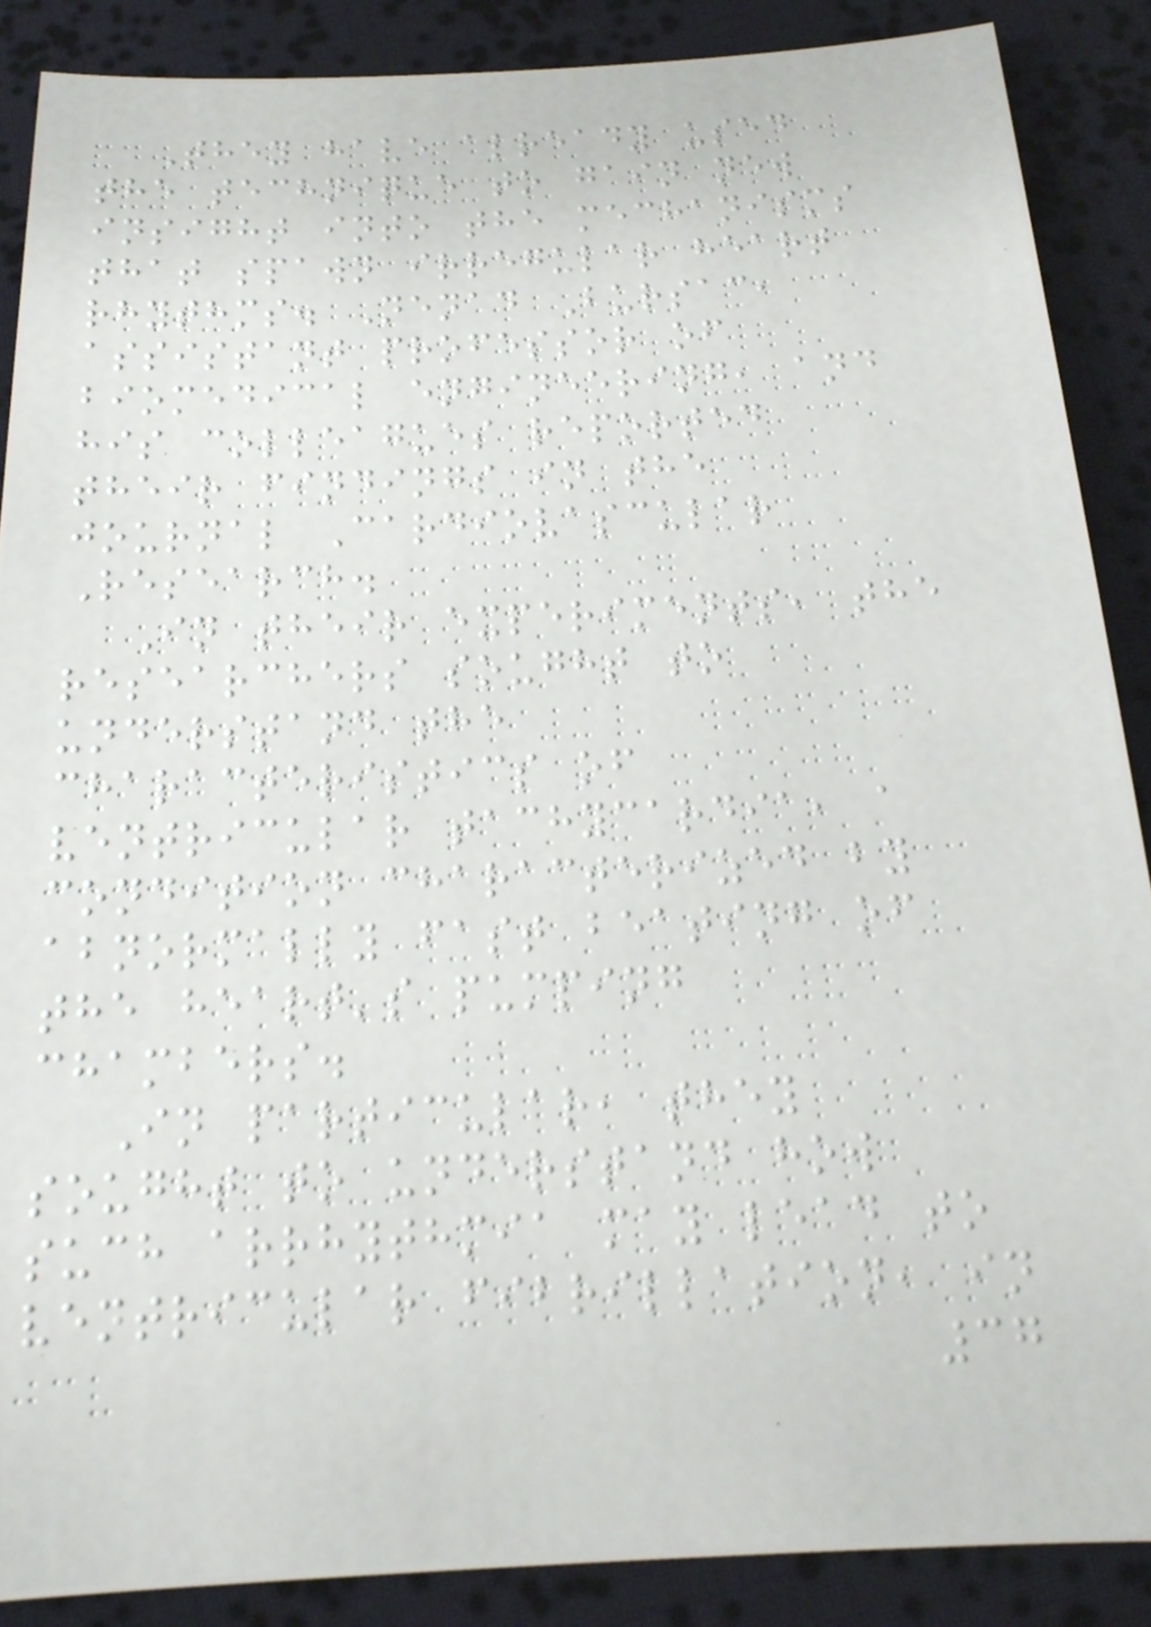They have already used
the technique to gain new
insight into the mechanisms
that spawn irregular heart
rhythms. Nenad Bursac,
assistant professor of
biomedical engineering, and
his colleagues reported
their findings in the
journal Cardiovascular
Research.
In their experiments, the
researchers sought to
understand the
characteristics of
ventricular tachycardia, a
condition characterized by
abnormally fast beating of
the heart's pumping
chambers.
In particular, they
sought to understand how
such arrhythmia may lead to
ventricular fibrillation, in
37
